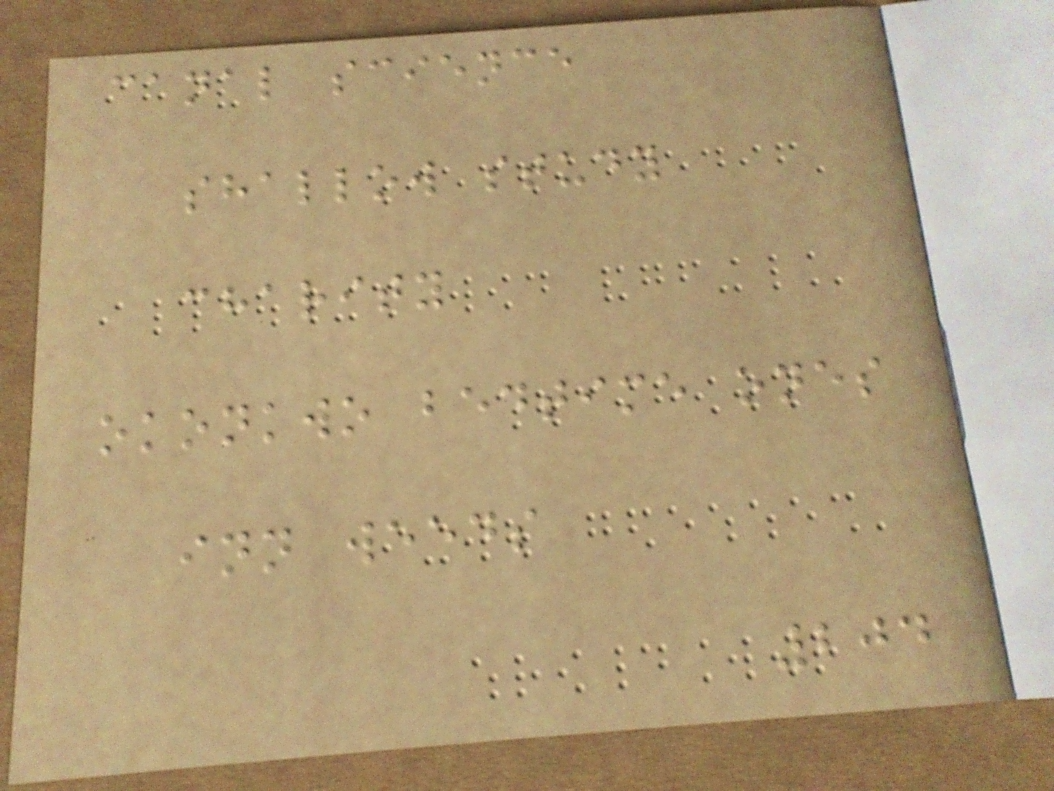canal science
shallow study
charity
okonkwo bedtime ones
inn weeds
204
